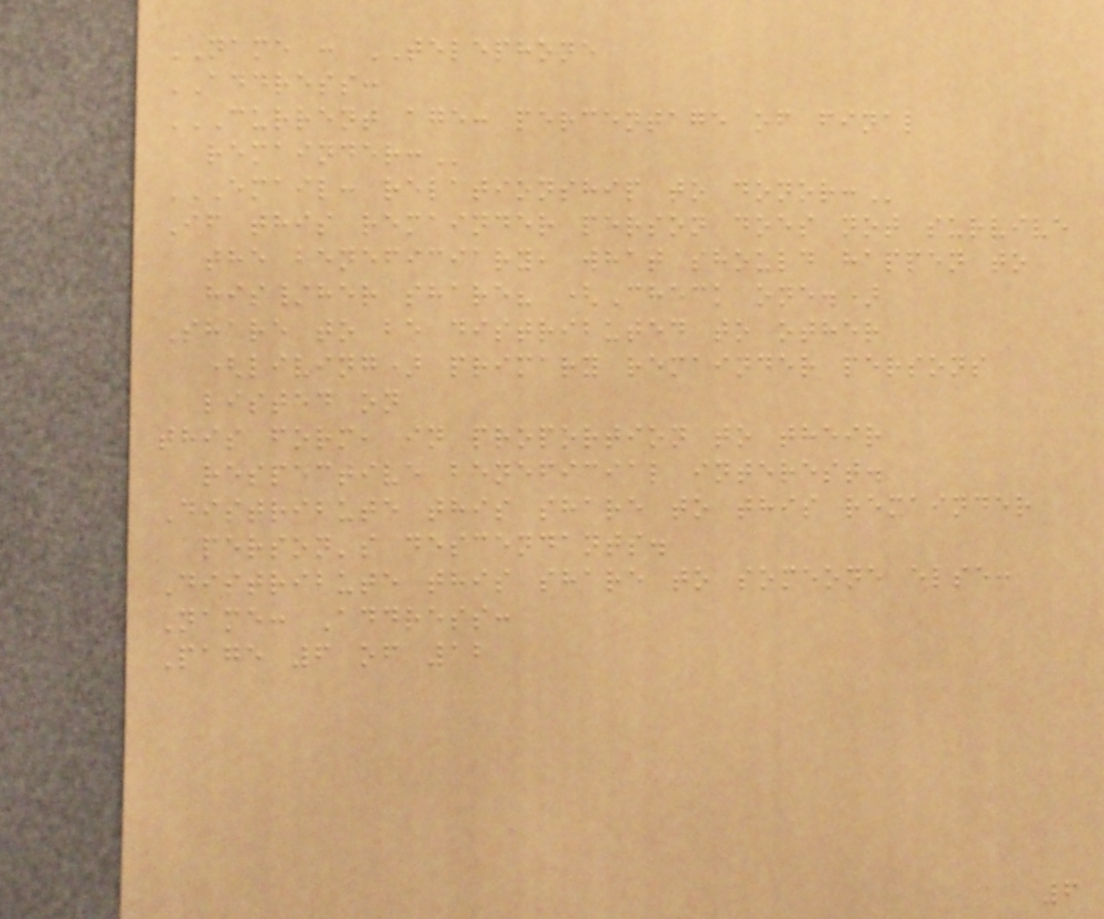NAME : TELEPHONE
ADDRESS:
CURRENT AGE: PERCENTAGE OF FINAL
REMAINDER:
EMAIL: RELATIONSHIP TO DONOR:
If this remainder person does not survive
the beneficiary, what should happen to
his/her share? (Check one.)
Share to be distributed to other
(living) primary remainder persons
listed on
this form, in proportion to their
respective beneficial interest.
Distribute this share to this remainder
person's descendants.
Distribute this share to someone else:
Name: Address:
Page 6 of 12
6
